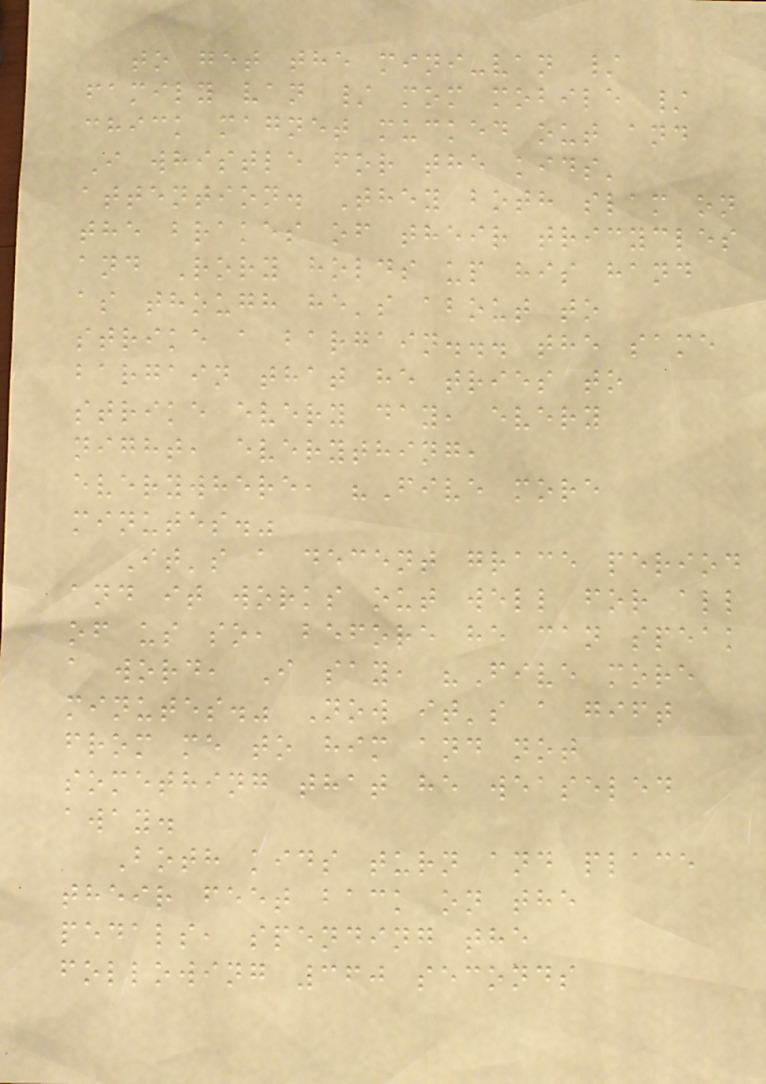to get the mini-van /
family van / mom mobile /
chick magnet mucked out and
I whistle for the kids'
attention. They both slam on
the brakes of their tricycles
and Rory holds up his hand
as though he's about to
strike a bargain... the same
bargain that he tries to
strike every day, every
night, everything,
everywhere, "Five more
minutes."
It's a decent grace period
and it works out well for all
of us so, before he can speak
a word, I say, "Five more
minutes." Now it's a gift
from me to him and not
something that he weaseled
away.
Both kids turn and place
their feet back on the
pedals, spending the
following 360 seconds
